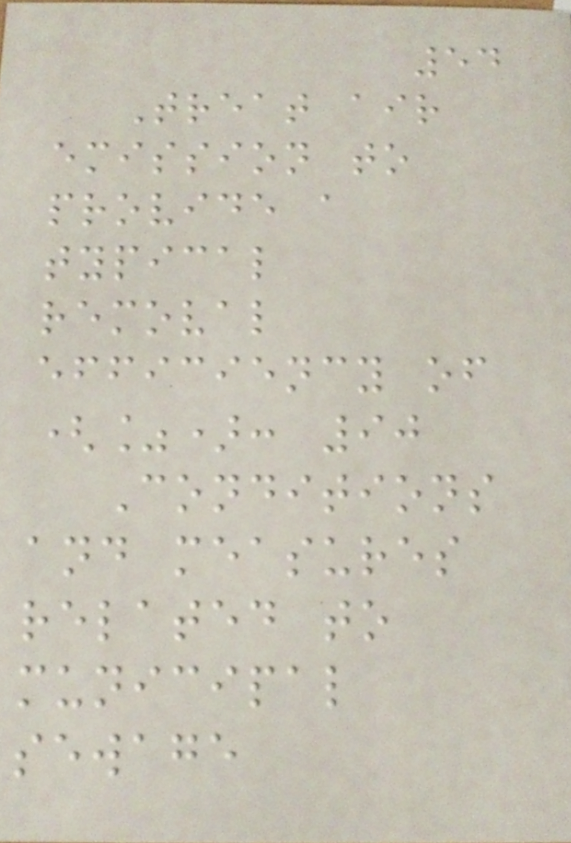54
Treat air
emission to
provide a
typical
removal
efficiency of
(%): 90
Conditions
and measures
related to
municipal
sewage
